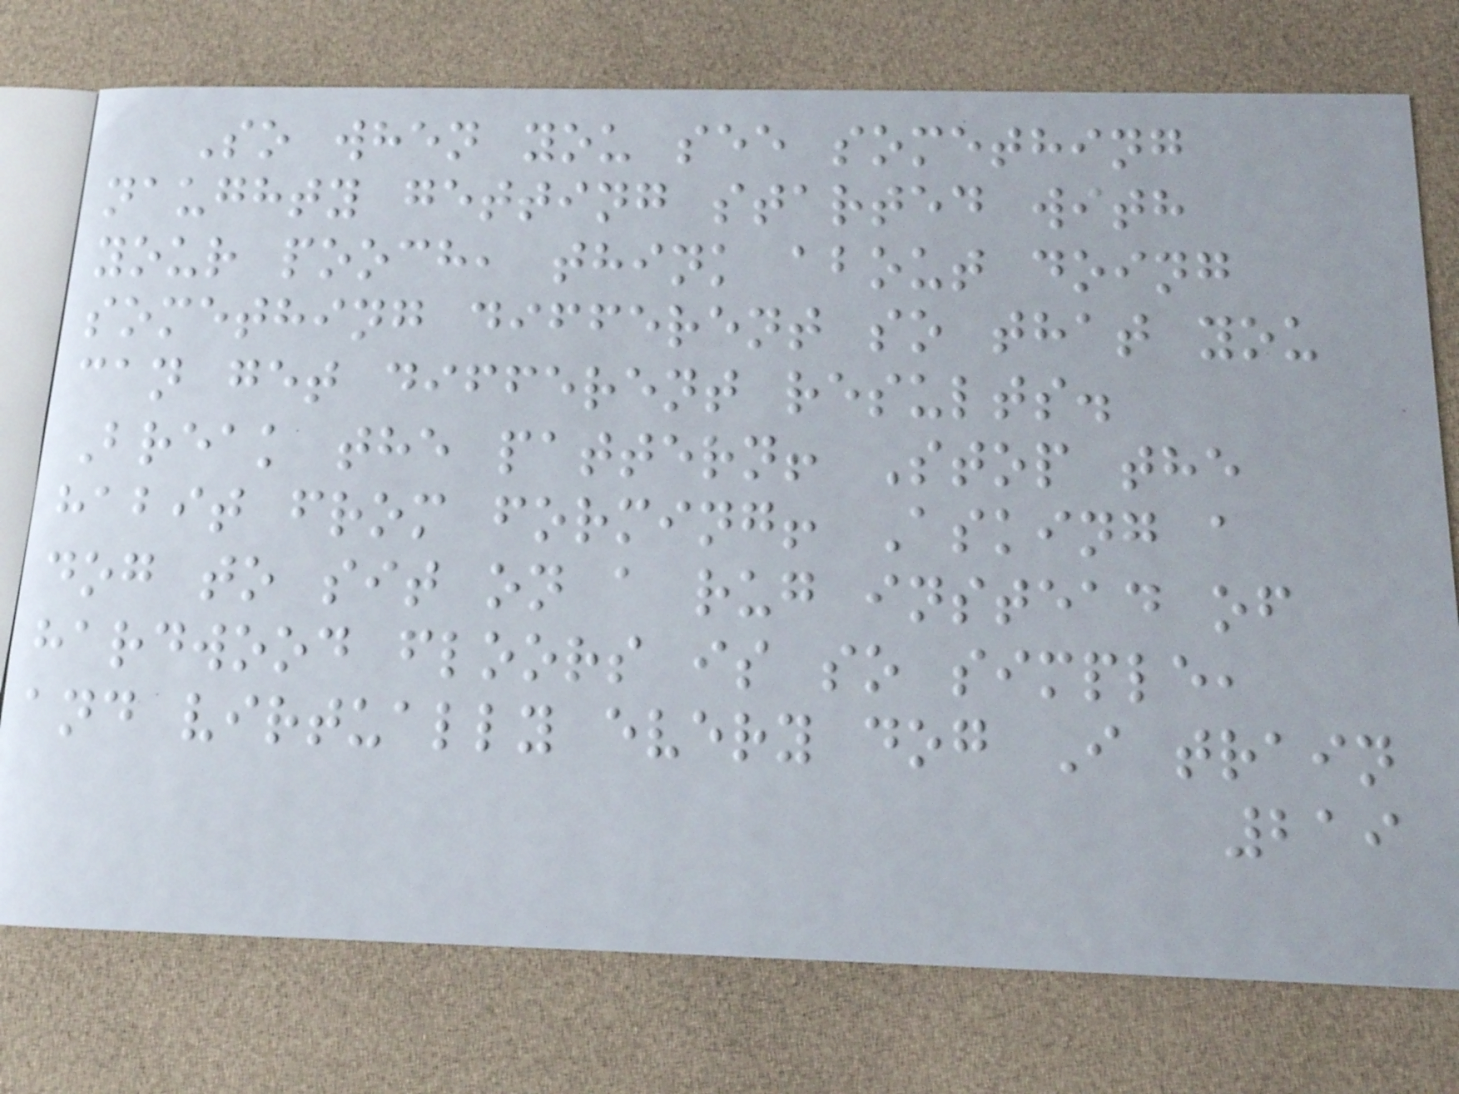So when you see something
naughty getting started with
your pooch, think about doing
something different so that you
can get different results.
Break the pattern! Stop the
habit from forming! Asking a
dog to sit on a rug instead of
hardwood floors is so simple,
and virtually every dog I train
219
